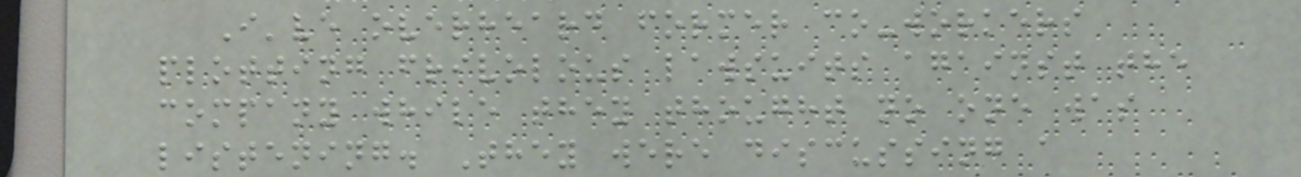I've overheard former co-workers
plotting frivolous lawsuits against the
company while they thought no one was
listening. They were discussing a
